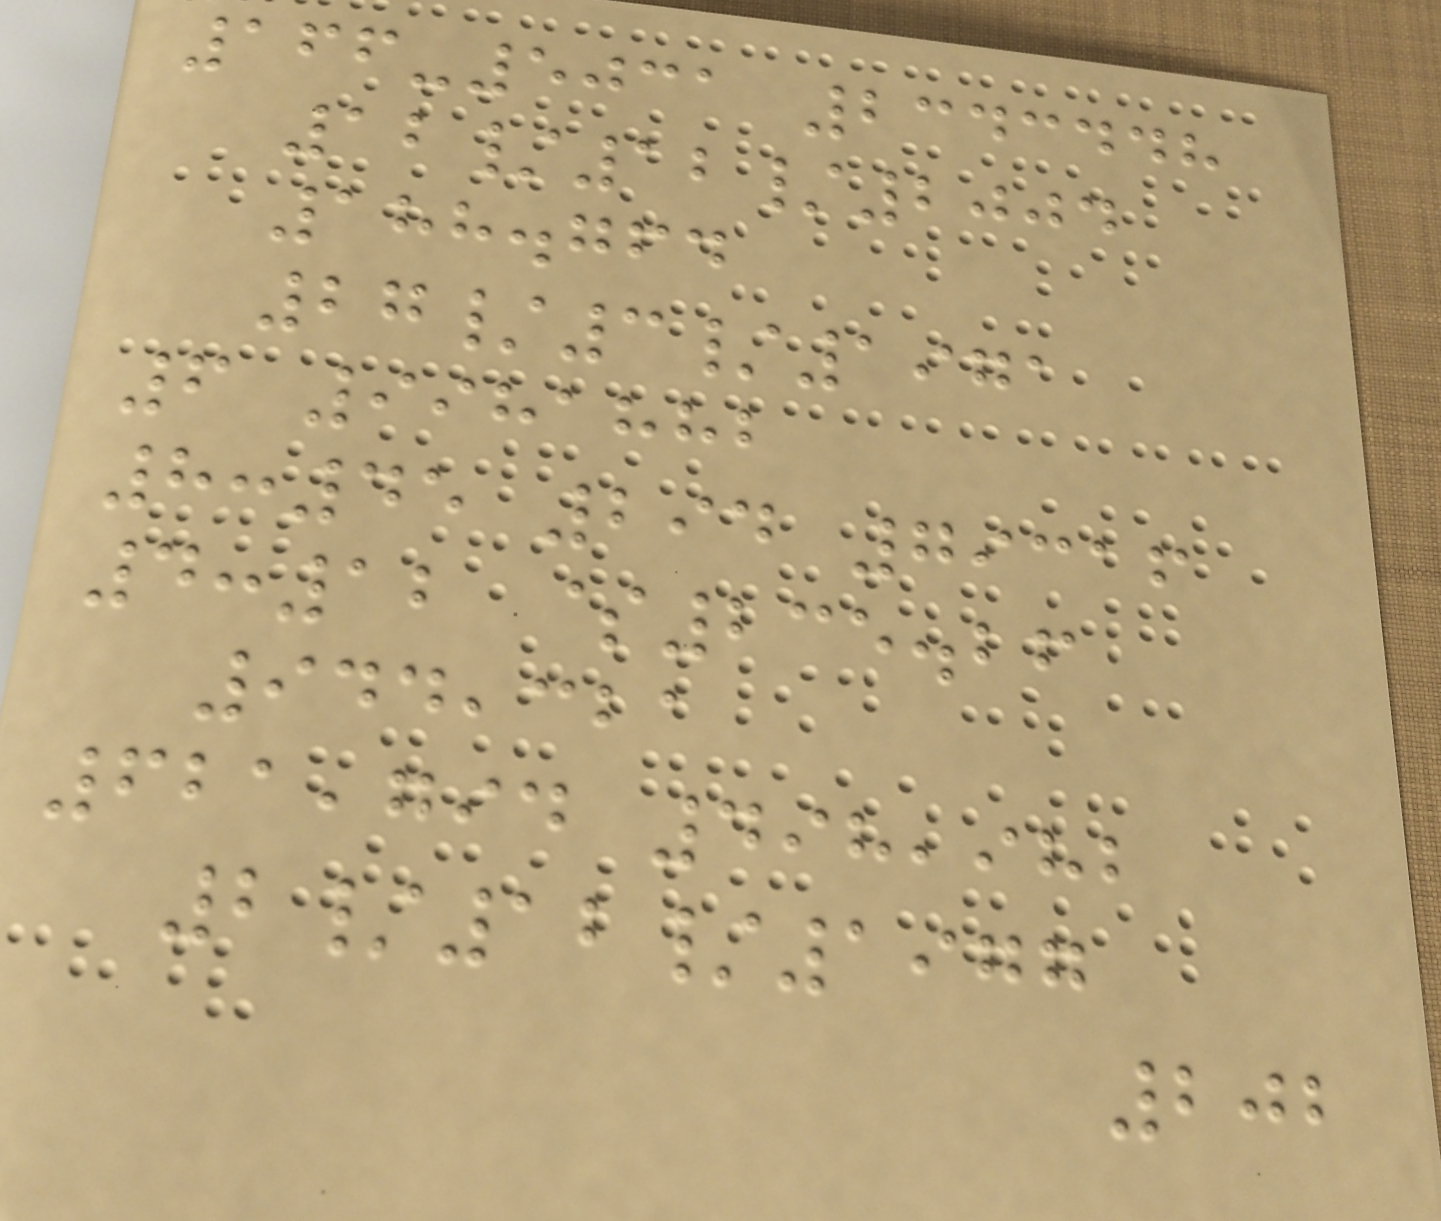166-5031 2343448
12/12/2004
188.764
27/3/1971
6 9981882
8:45 294 79316
4:12 $235.26
944,321
621,794 498,982
2/12/1977
202
